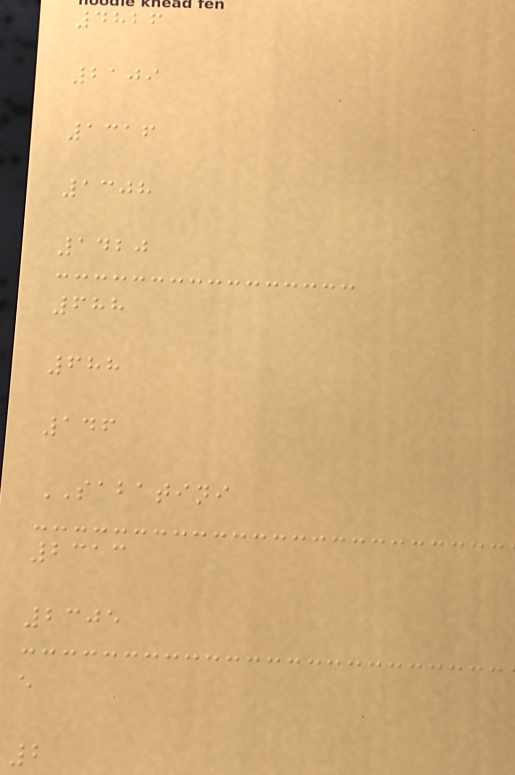4826
2109
1316
1308
1420
688
688
146
SABATINI
2313
2305
e
2
